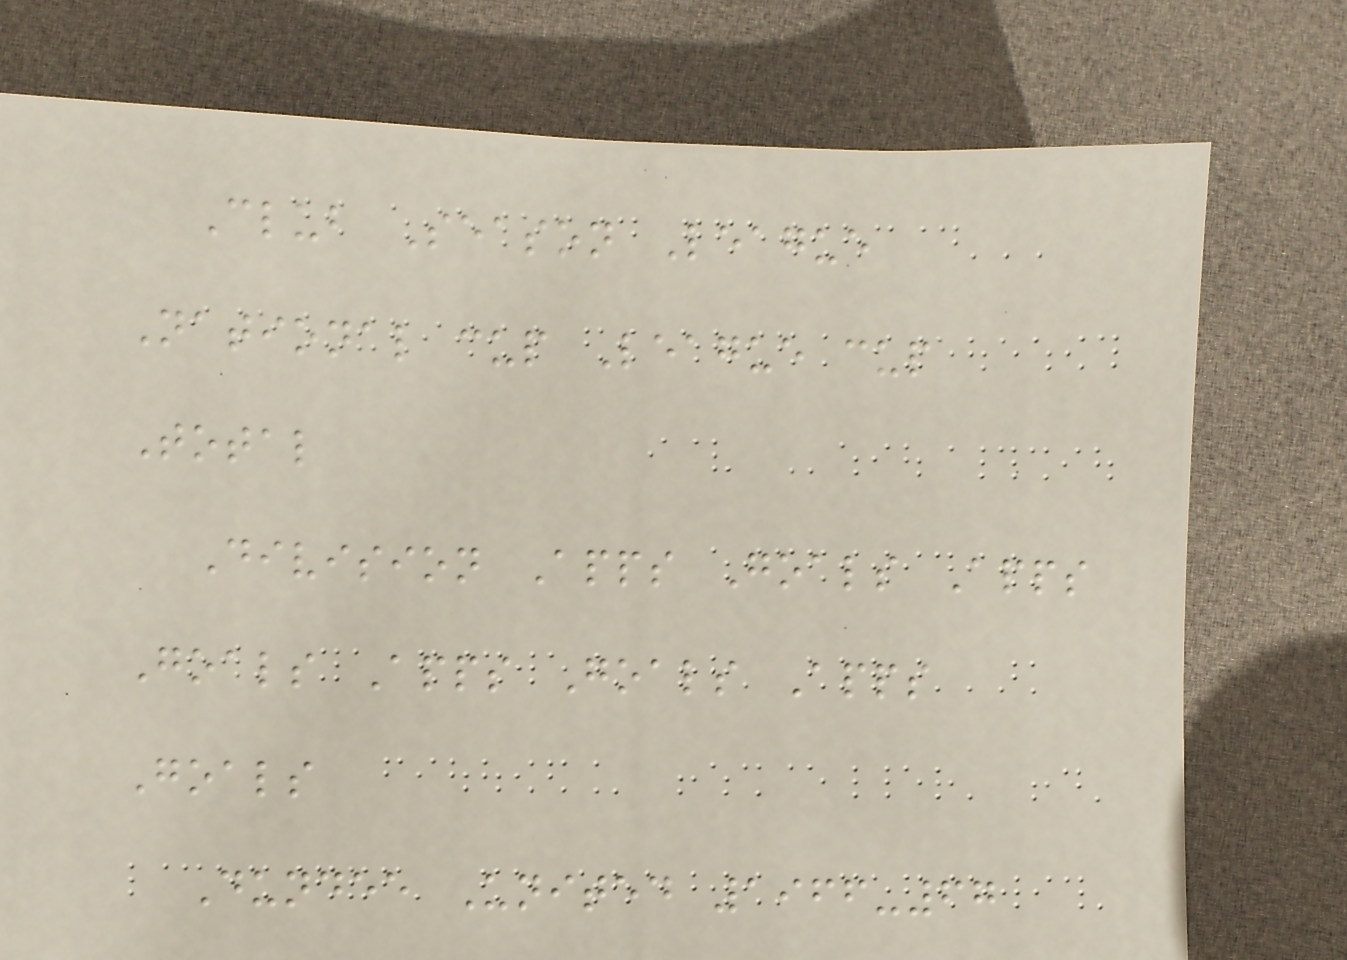Club Season League
National cup League cup
Total
Division Apps Goals Apps
Goals Apps Goals Apps
Goals
Dundee United 1966-67
